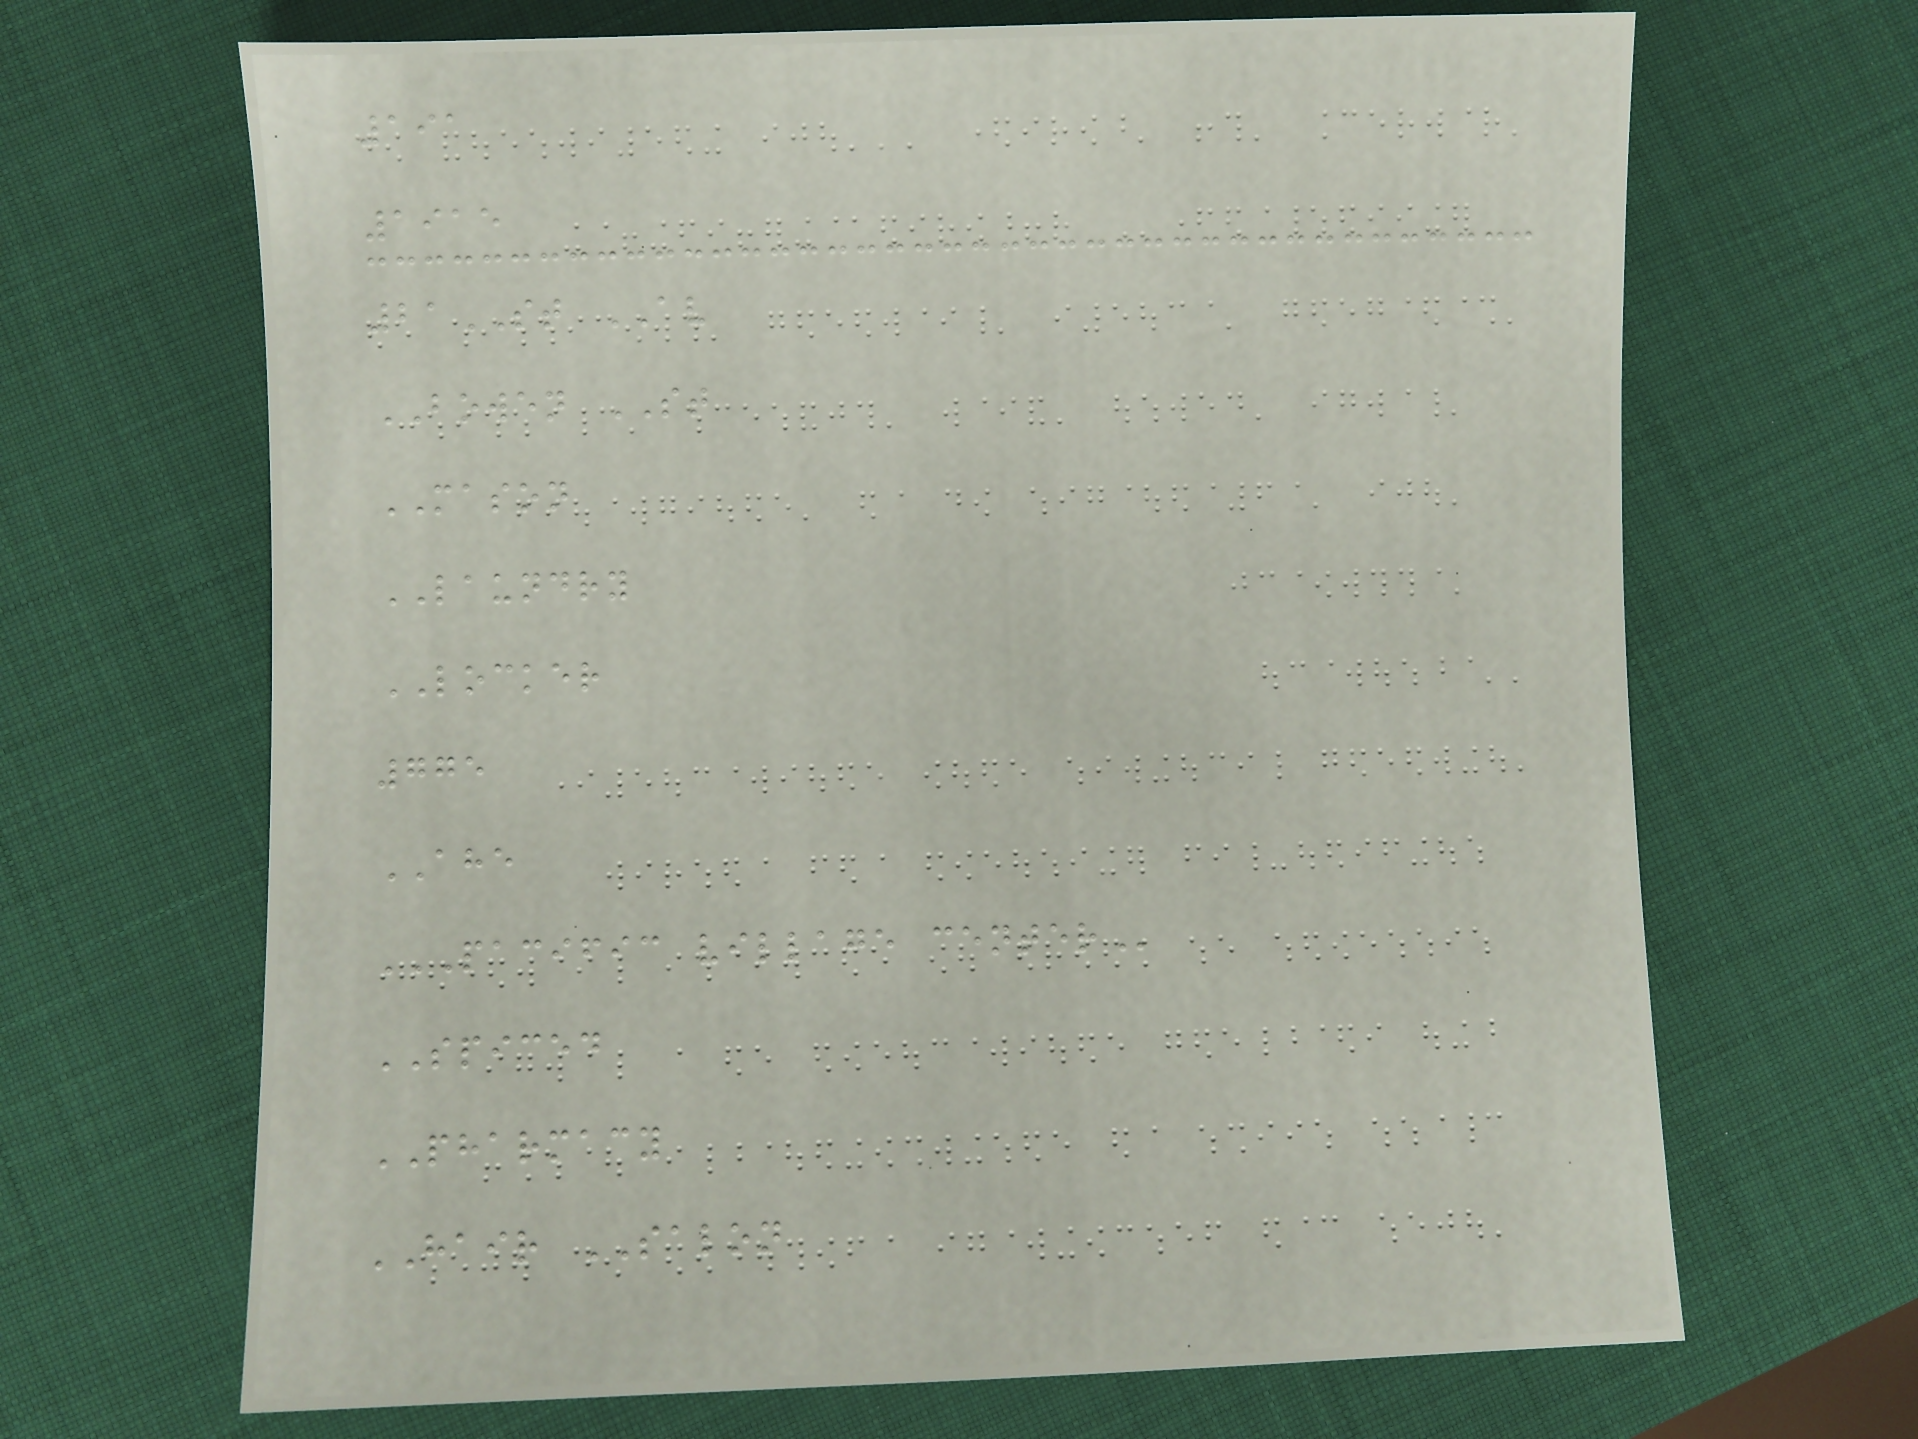191
1915
21ST AV
BOWEN ST
MASON
LAUNDRY
LOCKER
775
AHE
PACIFIC VILLAGE CENTER
SPICED
PHARMACY
HAIR SALON
